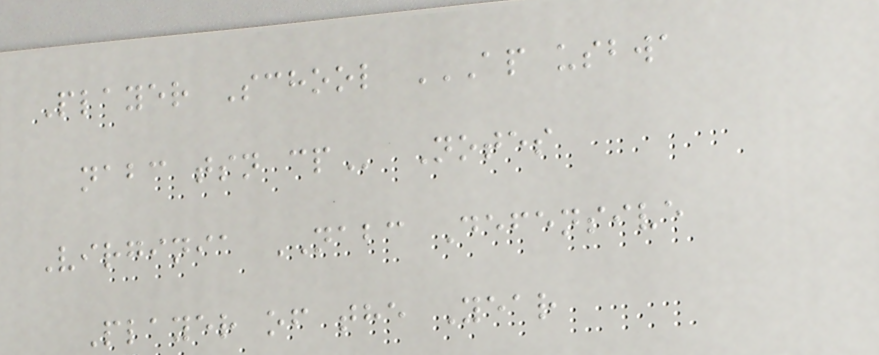Player School AP USBWA
NABC TSN CP Notes
Virginia NABC Defensive
Player of the Year
